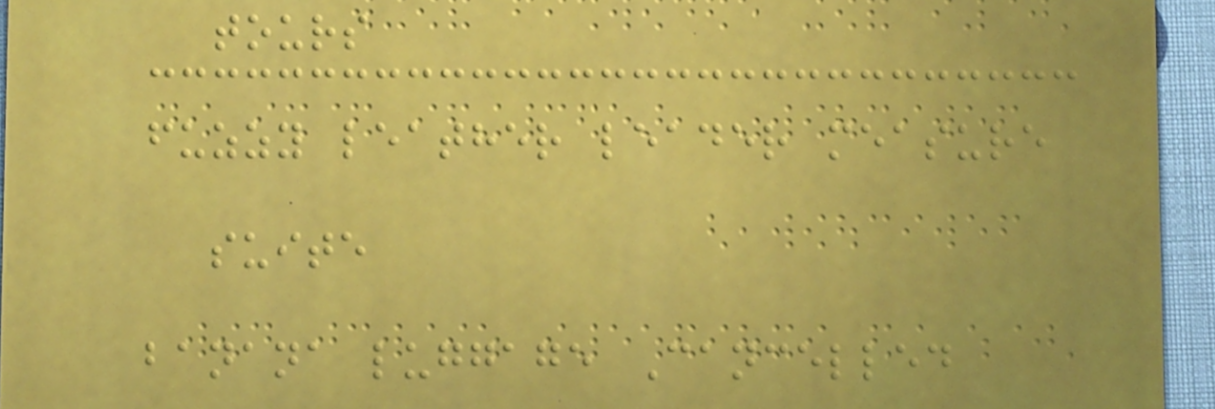tours
fuzzy leather leader measure
suite
banana luggage Cancelled
